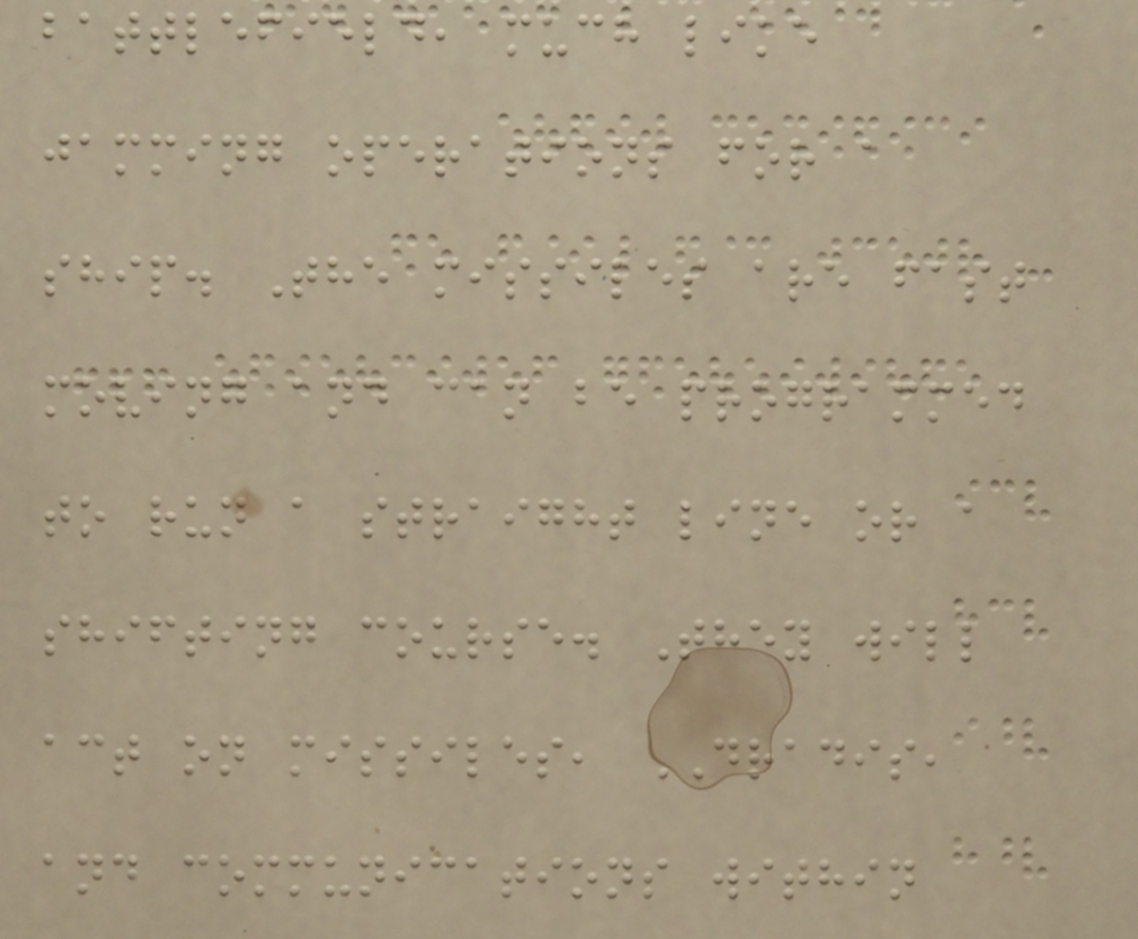battlefield, much like
jamming operations for a
ship. The missiles are fast
moving and can be programmed
to run a straight line or a
shifting course. They will
act on missiles, DRADIS,
and communications within
